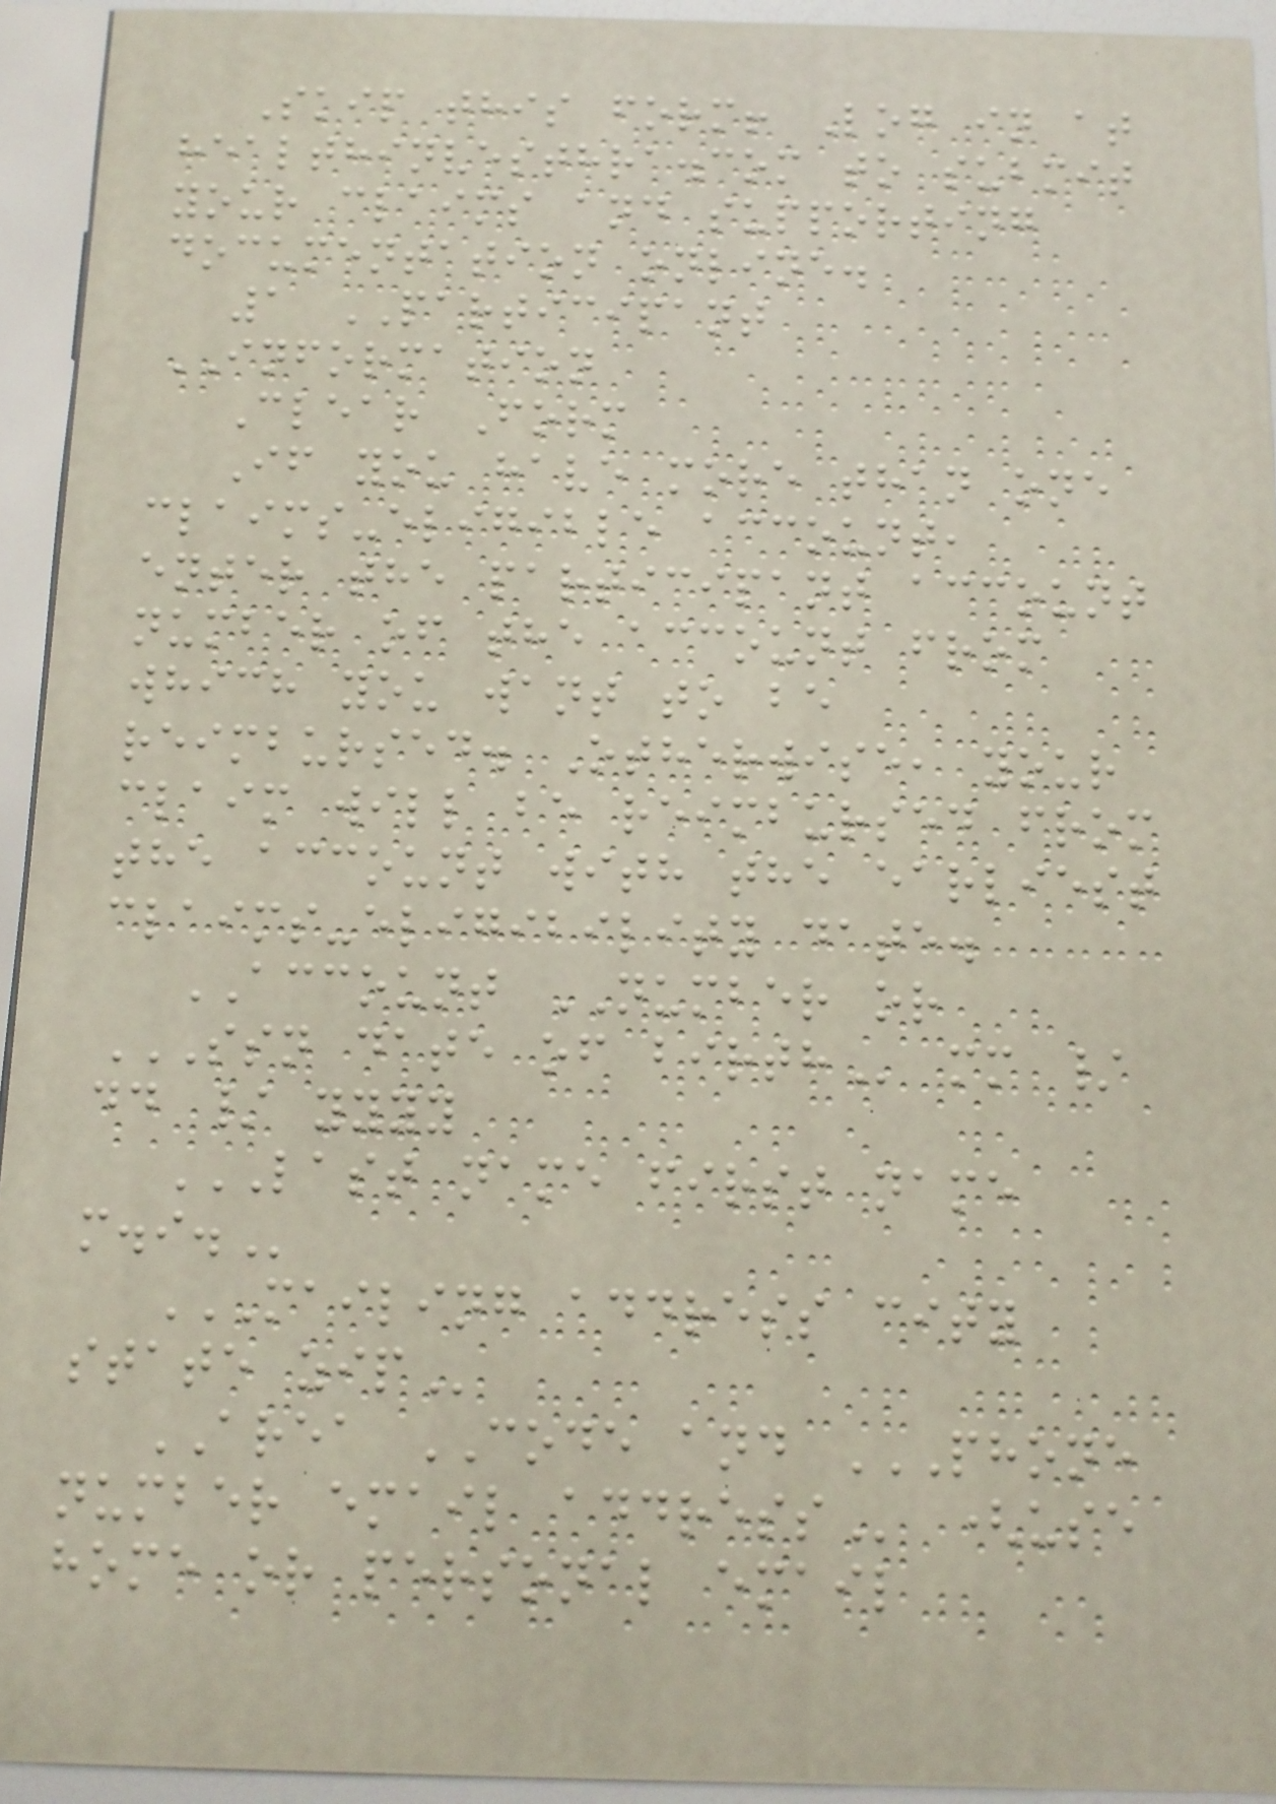Skip this form! Log in at
healthinvesthra.com to submit
your claims and supporting
documentation online.
1 PARTICIPANT
INFORMATION
Clear Form
If you have more than one
claims-eligible account,
enter the participant account
number of the account from
which you want to be
reimbursed. Otherwise, your
claim will be reimbursed from
the account with the earliest
claims-eligibility date.
ACCOUNT NUMBER or
SSN DATE OF BIRTH mm /
dd / yyyy
LAST NAME FIRST NAME
M.I.
MAILING ADDRESS CITY
STATE ZIP
AREA CODE and PHONE
NUMBER EMAIL ADDRESS (use
home or personal email
